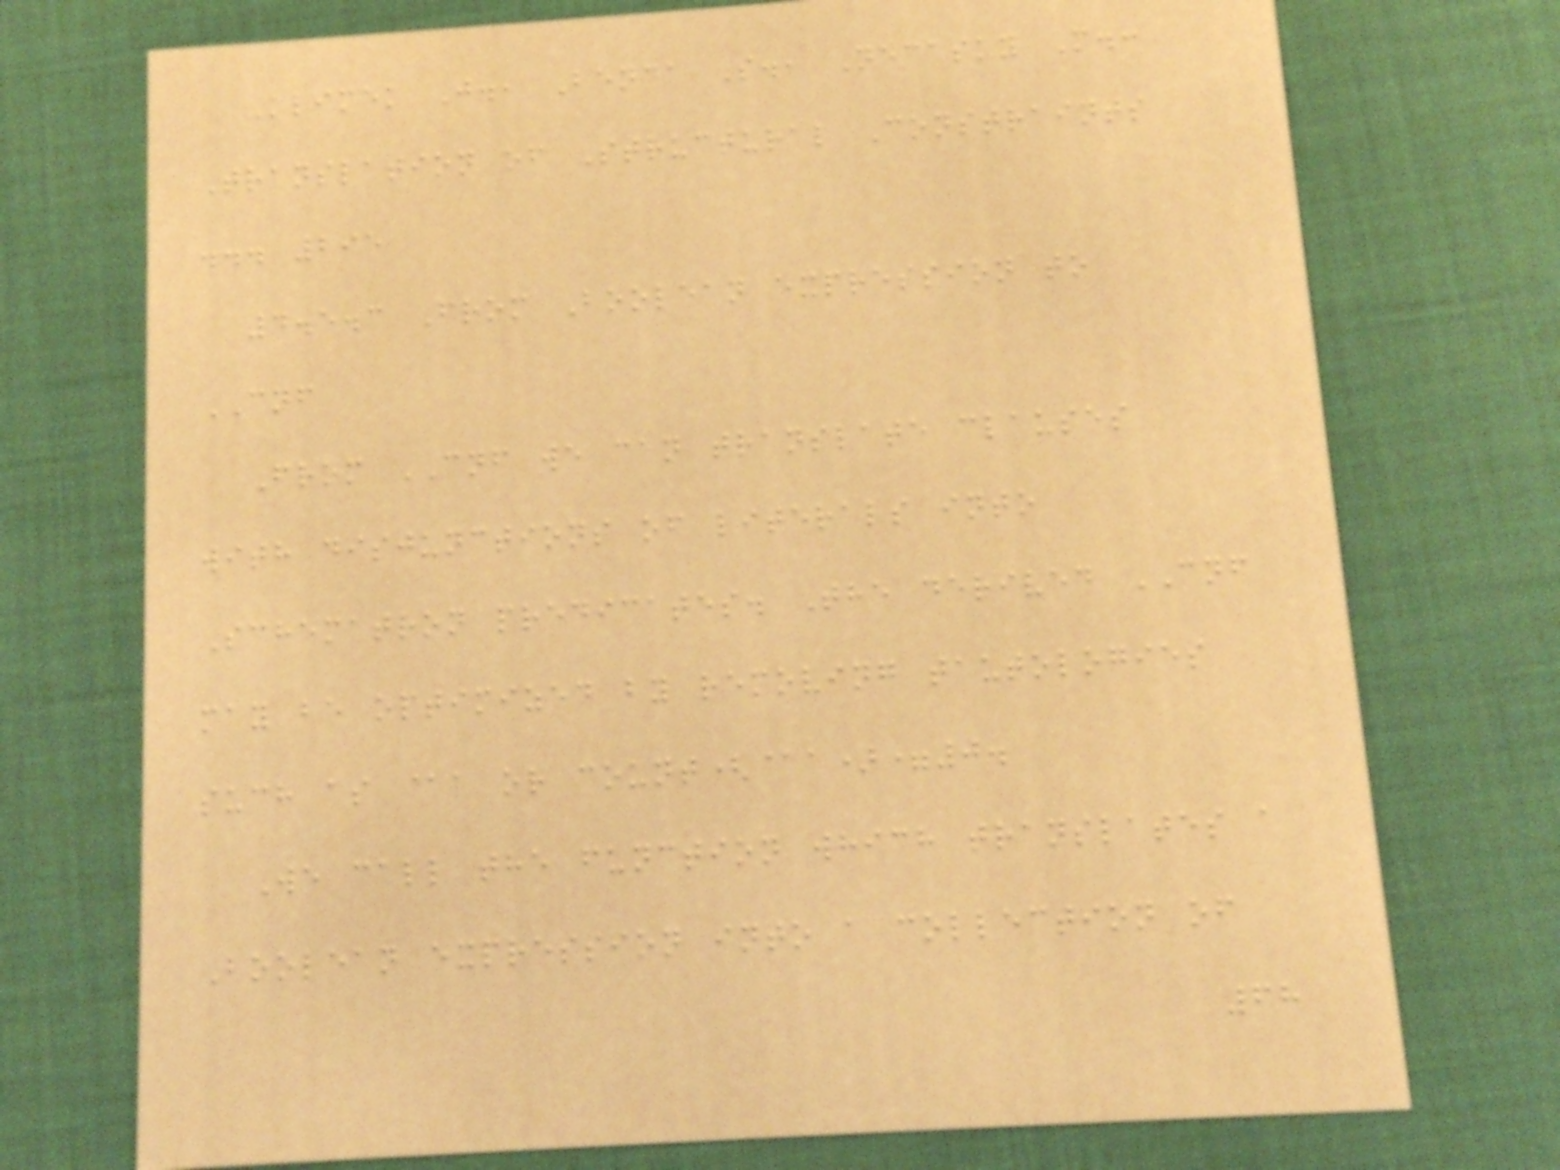Klimek J., Benda S., Necasky M.:
Translation of Structural Constraints
... 295
4.5.3 From Boolean expression to
CNF
From CNF we can translate clauses
with disjunctions of literals into
Schematron predicates. The derived CNF
may be optimized by removing tautologies
such as @a or count(@a)=0.
We call the function which translates a
Boolean expression into a collection of
68
